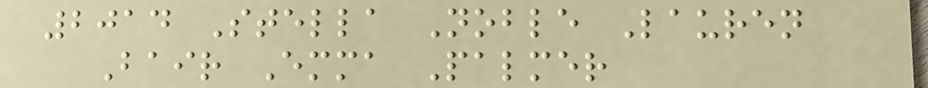2014 Stella Noble Lauren
Bair Emma Palmer
